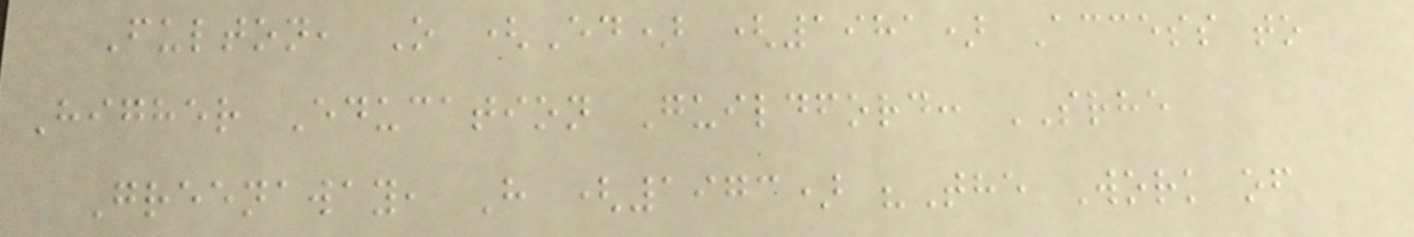Fulton, O (Ed) (1981) Access to
Higher Education Guildford: SRHE
Greenaway, H (1973) "The Work of
